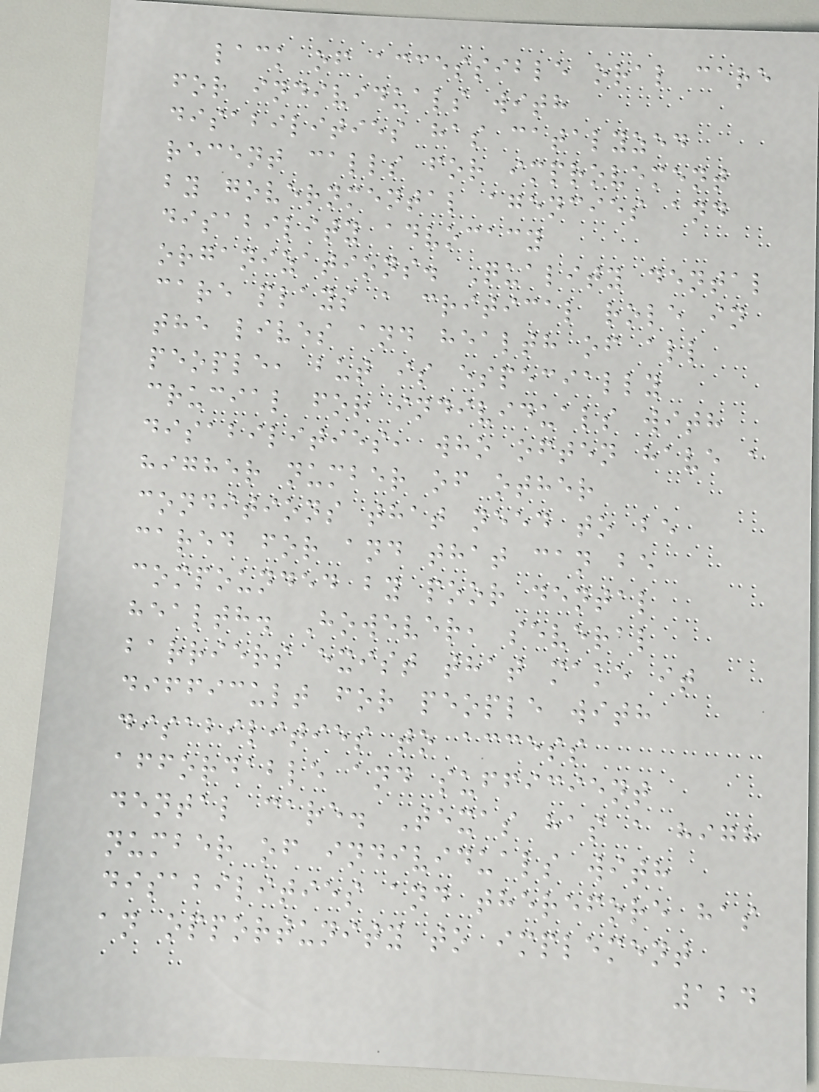lack of accessible oral care
for individuals with
disabilities has catalyzed
recent calls for improvement
by governmental agencies and
disability advocacy
organizations. Quality dental
care plays a critical role in
the lives and health of all
people, but is especially
crucial for individuals with
disabilities, who often have a
higher number of other
conditions that need to be
cared for and that can be
compounded by poor dental
health. However, several
barriers exist that make it
difficult for people with
disabilities to access
affordable and sufficient
dental care. Texas has a high
number of individuals with
disabilities and therefore has
an opportunity to implement
124
